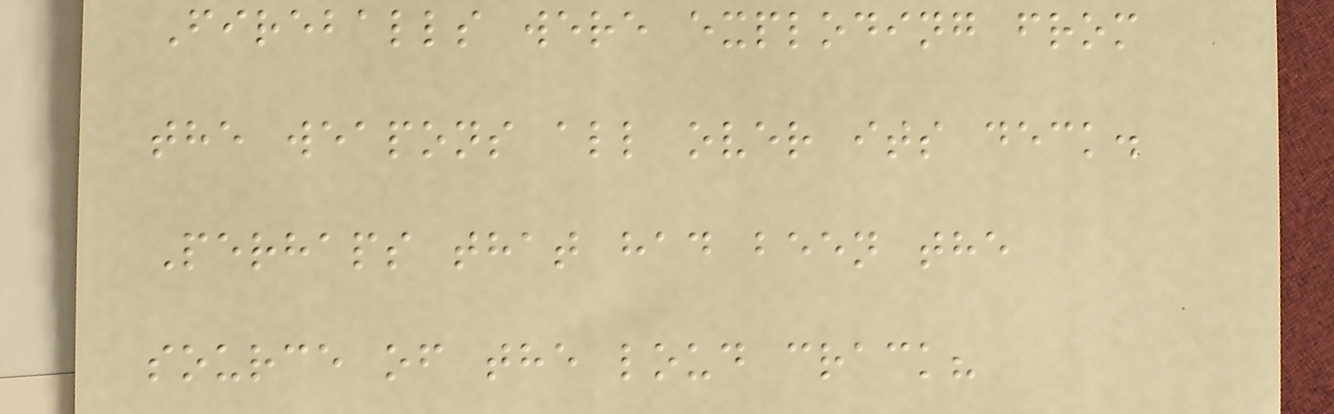Fireballs were exploding from
the weapons all over its deck.
Perhaps that had been the
source of the loud crack?
